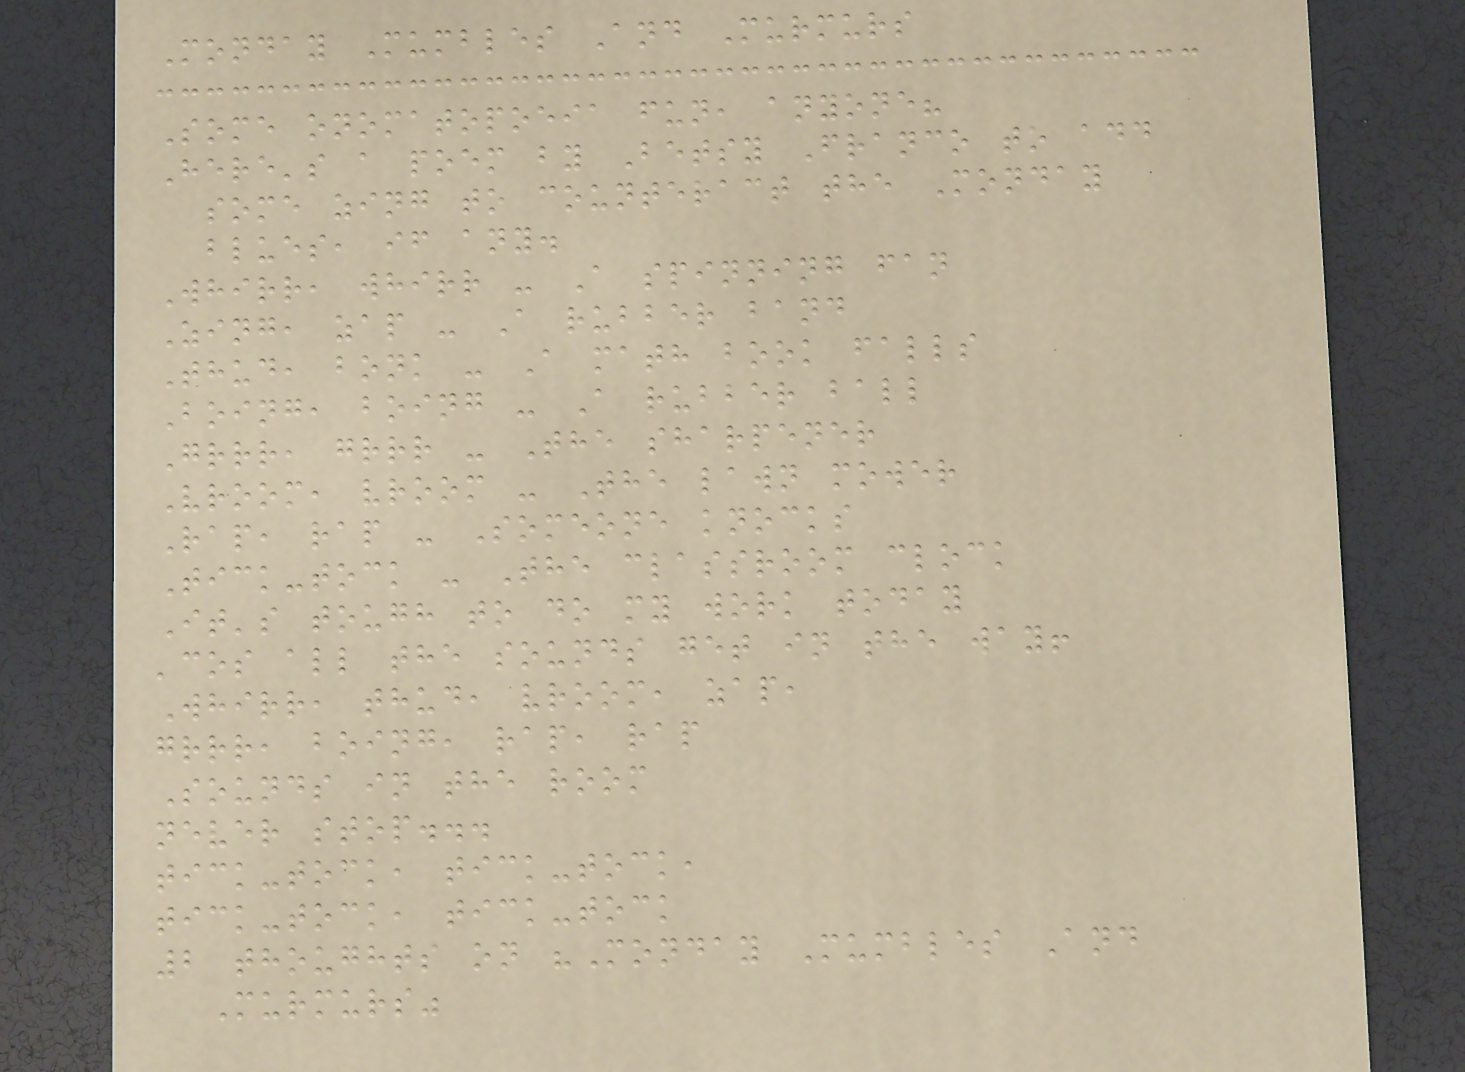Monday Mumbles And Murmurs
Some onomatopoeia fun, anyone?
Here's a poem by Betsy Franco to add
some zing to counteract the Monday
blues, if any.
Whirr, whirr - A spinning fan
Zing, zap - A rubber band
Thud, bonk - A math book falls
Boing, boing - A rubber ball
Grrr, grrr - The sharpener
Vroom, vroom - The lawn mower
Rap, rap - Someone knocks
Tick-tock - The classroom clock
It's tough to do my work today
'cos all the sounds get in the way!
Whirr, thud, vroom, zap,
grrr, boing, rap, rap
Sounds in the room
never stop...
tick-tock, tick-tock,
tick-tock, tick-tock
2 thoughts on "Monday Mumbles And
Murmurs"
